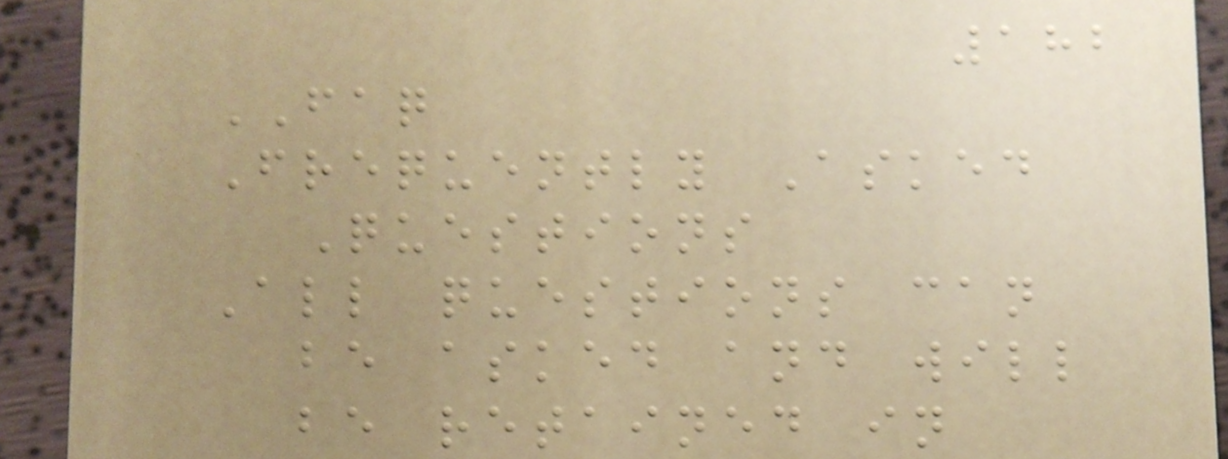182
FAQ
Frequently Asked
Questions
All questions can
be asked and will
be retained in
